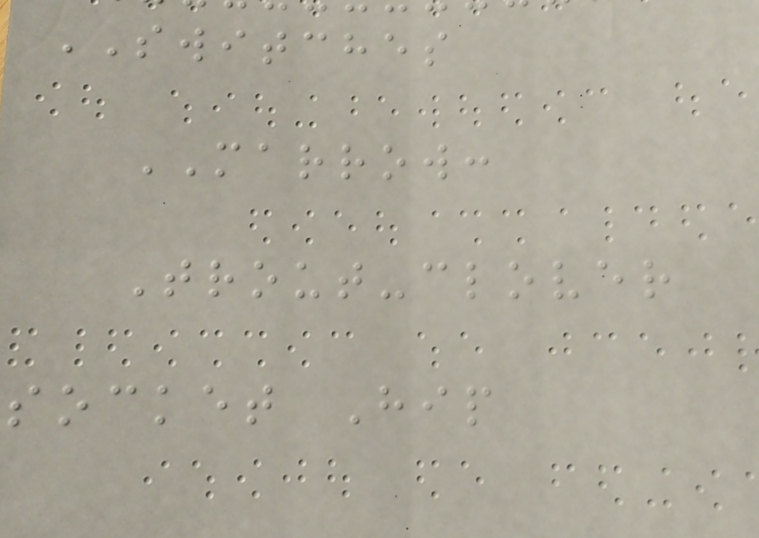SWITCHES
MARROW:
Trout-clover
socket Hip
